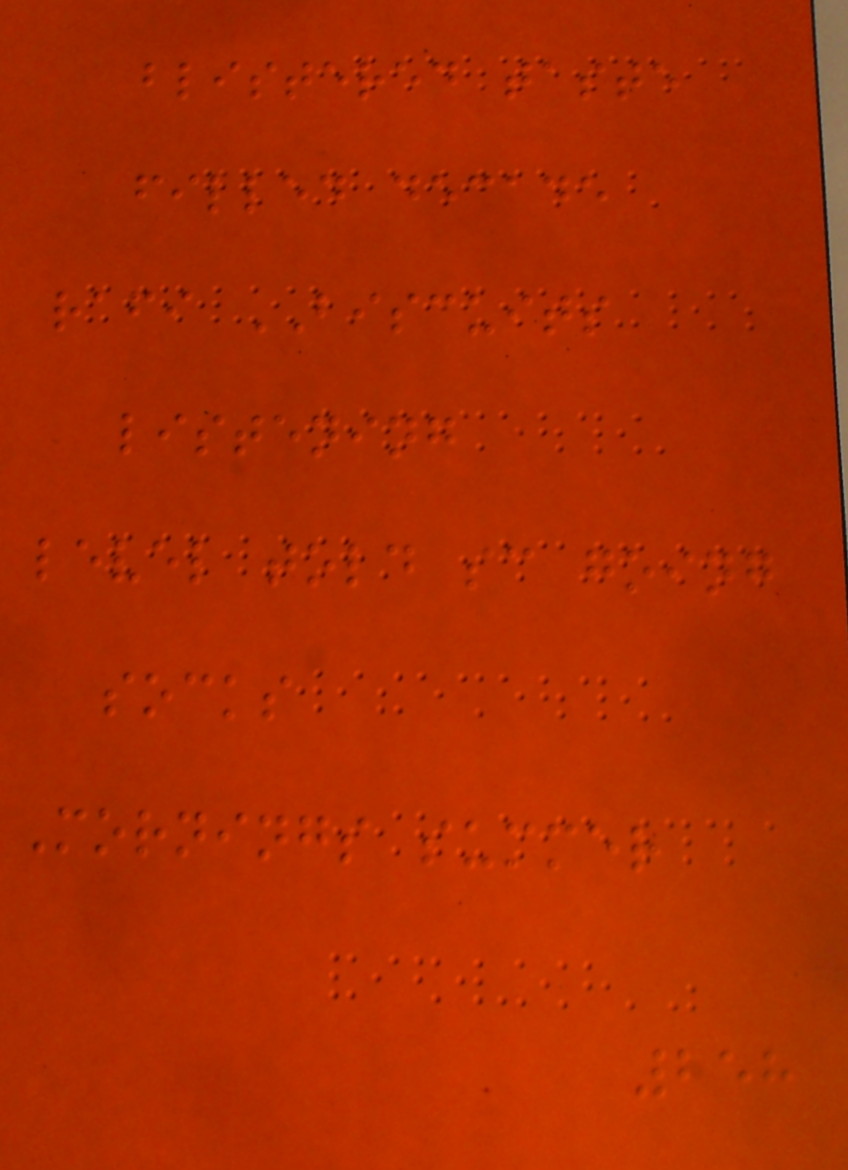blistered taste
filled decade
rafi BISCUITS
listening
level told sc going
socks
Mornings summer
258
